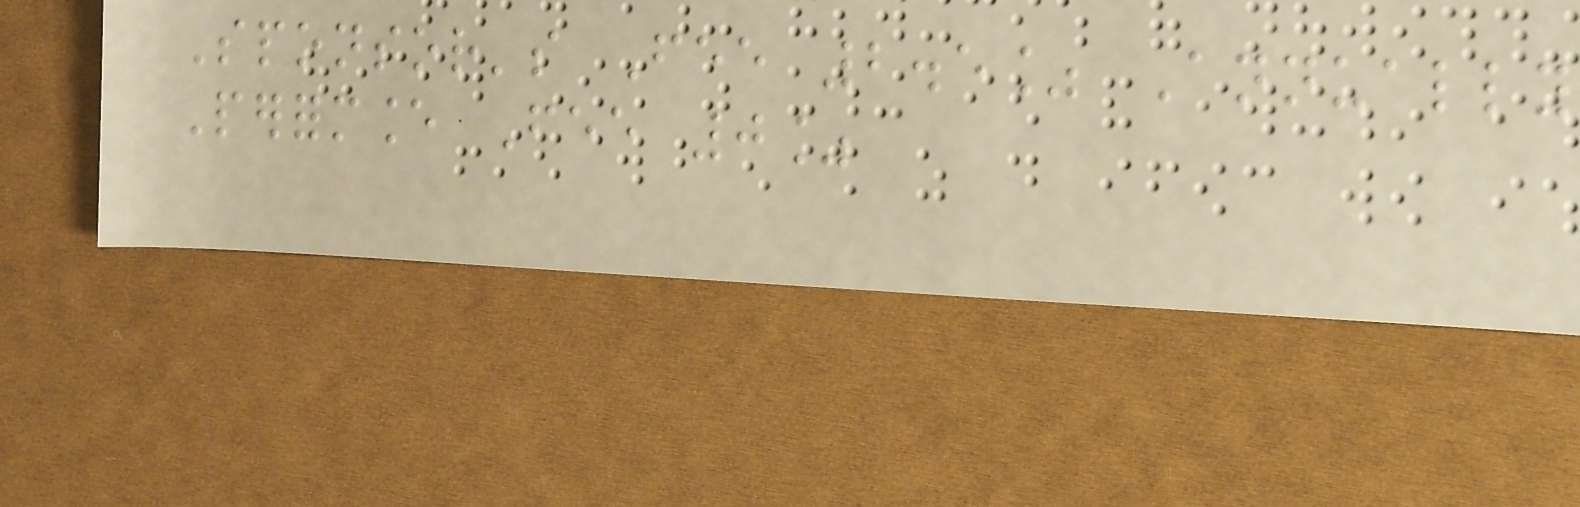Sponsor's Fee 2.5% Annually
Performance Fee 0%
